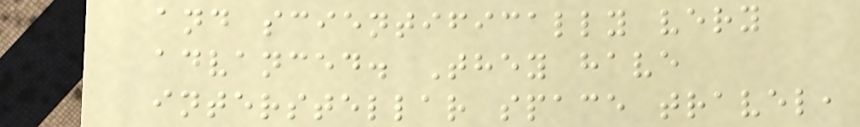and scientifically very
advanced. They have
interstellar space travel,
